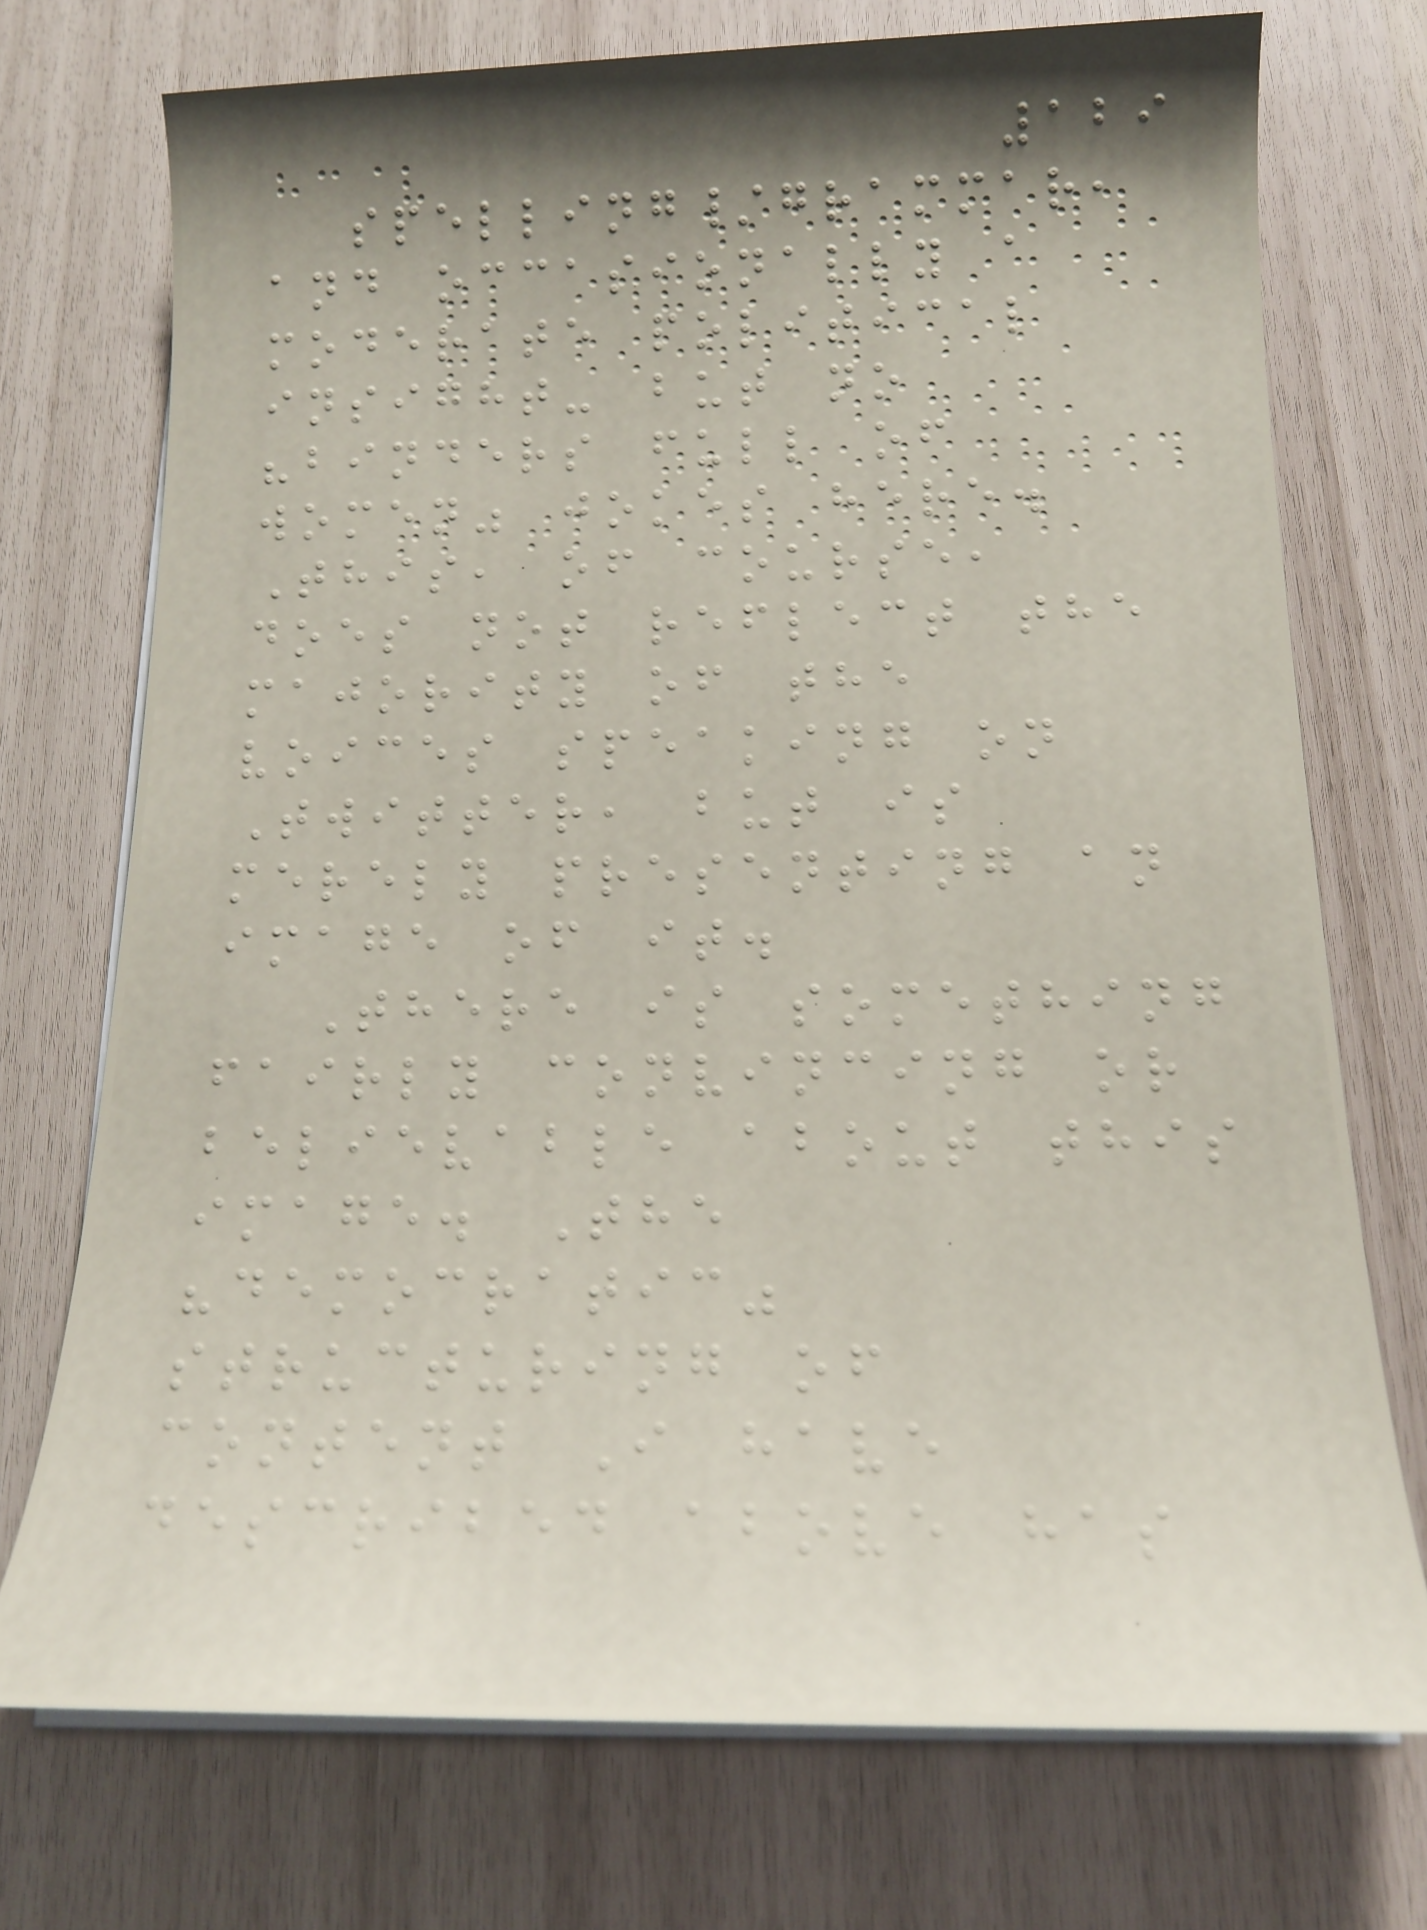129
spelling/grammar,
and occasionally a
moderate political
insight- but no
"binders full of
women" jokes here.
This, of course,
does not reflect the
majority of the
voices speaking on
Twitter, but is
merely presenting an
image of it.
There is something
fairly convincing or
believable about this
image. The
"democratic"
structuring of
content I have
described above has
